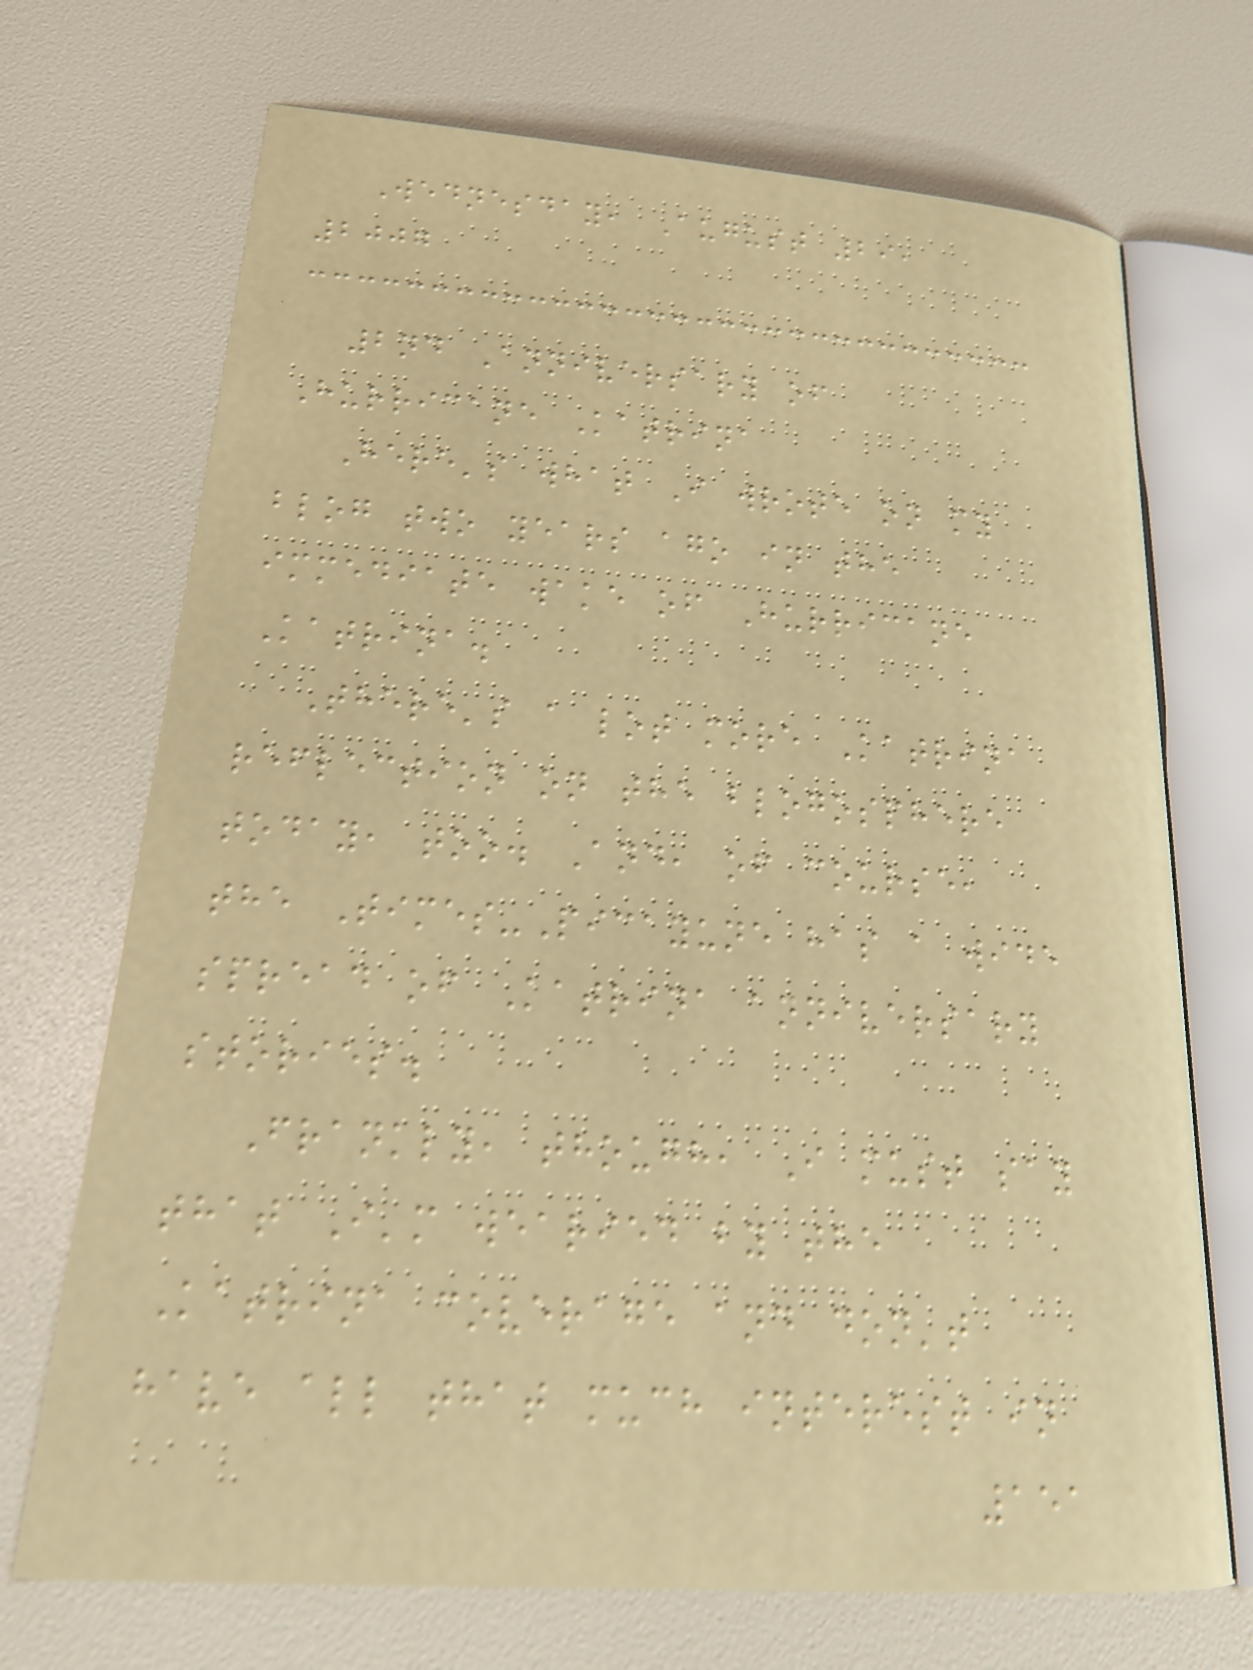Wednesday, August 29,
2007
2nd Anniversary of
Hurricane Katrina
Here's what I wrote on my
blog two years ago in the
immediate wake of Hurricane
Katrina.
There's a lot more Katrina
reflection on the blogosphere
today, too. And, of course,
the Times-Picayune has a wide
spread of Katrina anniversary
stories.
Frankly, though, I must say
that I'm wearied by the
Katrina coverage and don't
have all that much interest in
151
